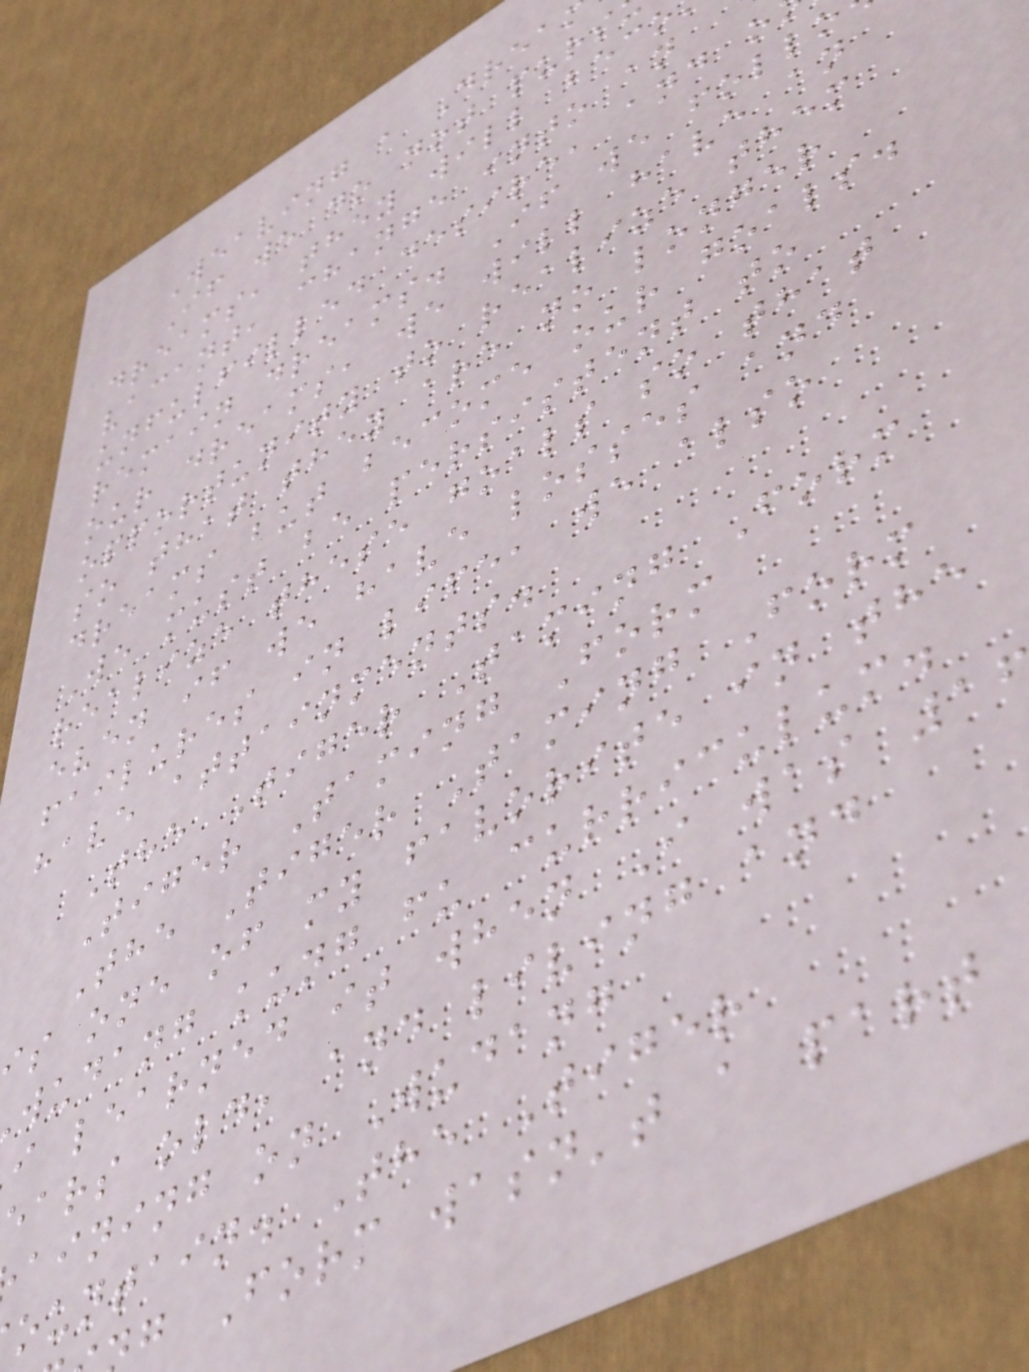Weaving a Drea
If we do not purs
dreams, they will beco
vacant, change into an
unfulfilled desire, and o
remain dreams. If we follo
our dreams, we will have an
opportunity to realize them
so that they are no longer
dreams but become our goals.
We must be persistent to
realize these goals so that
even if we have losses and
failures in life, we also
have attainments.
The Tiger Taming Form
Tiger Taming Form
The Tiger Taming Form
s one of my favorite in the
wudang kung fu curriculum.
i learned it when I was 1
ears old, and living and
aining on Wudang
ountain. The Tiger
g Form wasn't a part
